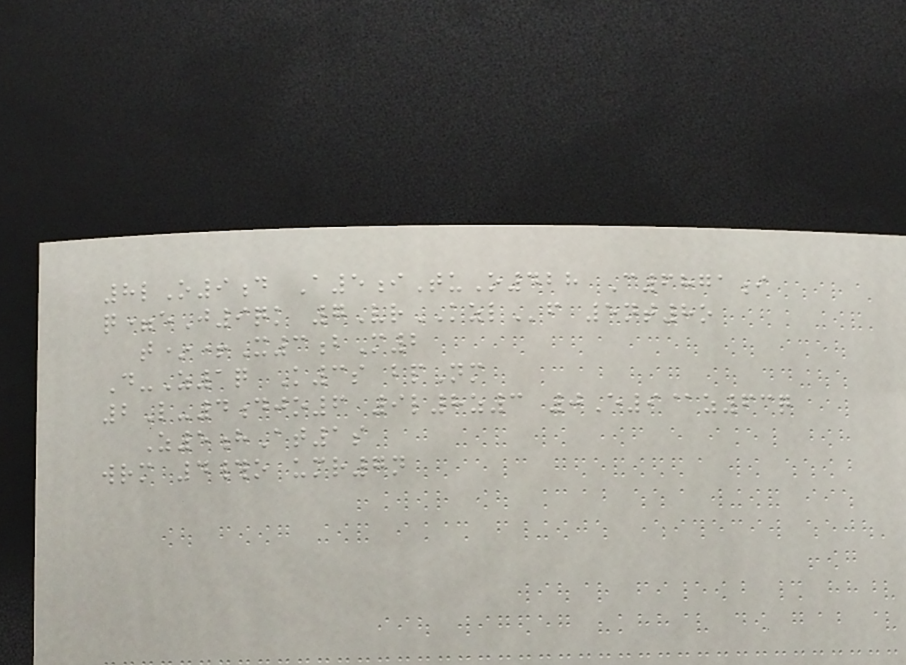8lO9d A5iTuO428 C6871i
q=eJ9qk 7VrKZLf 5nt8o
t*+X3bM2
D-Z1q K3s bpNm
2L-4djo6 9l8z3 0E9@z63q
Z5hAt1s
wrm 4#o umr7n
